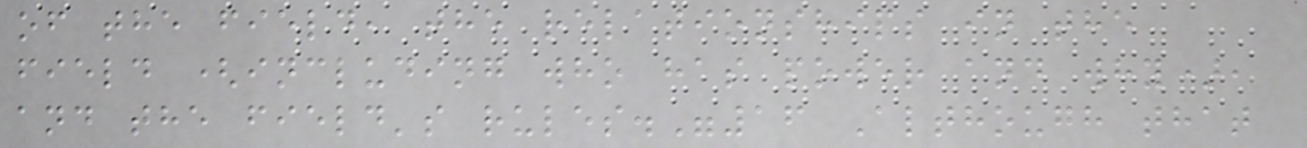of the field, the relationships in the
field (including who has power and why),
and the field's rules."16 Although that
